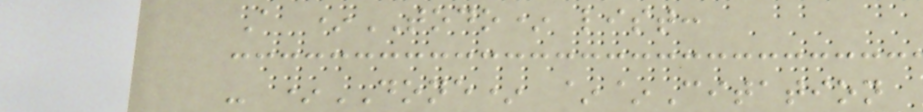A *TODO* list:
- *DONE* ~~Citation
